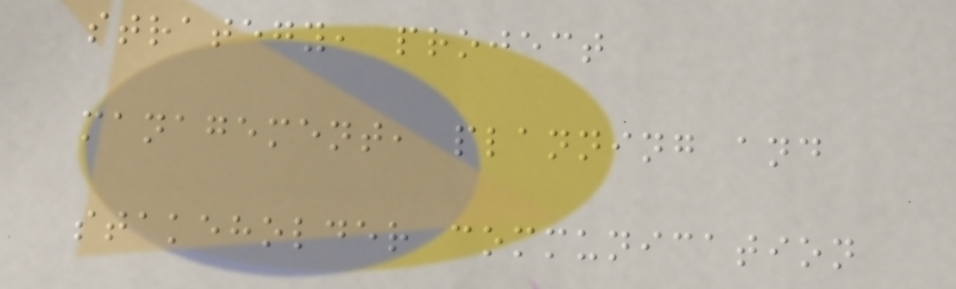strategy, project
management, planning and
stakeholder communication
